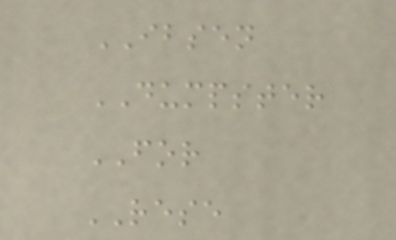IBSEN
DUMPSTER
FOR
RESE
